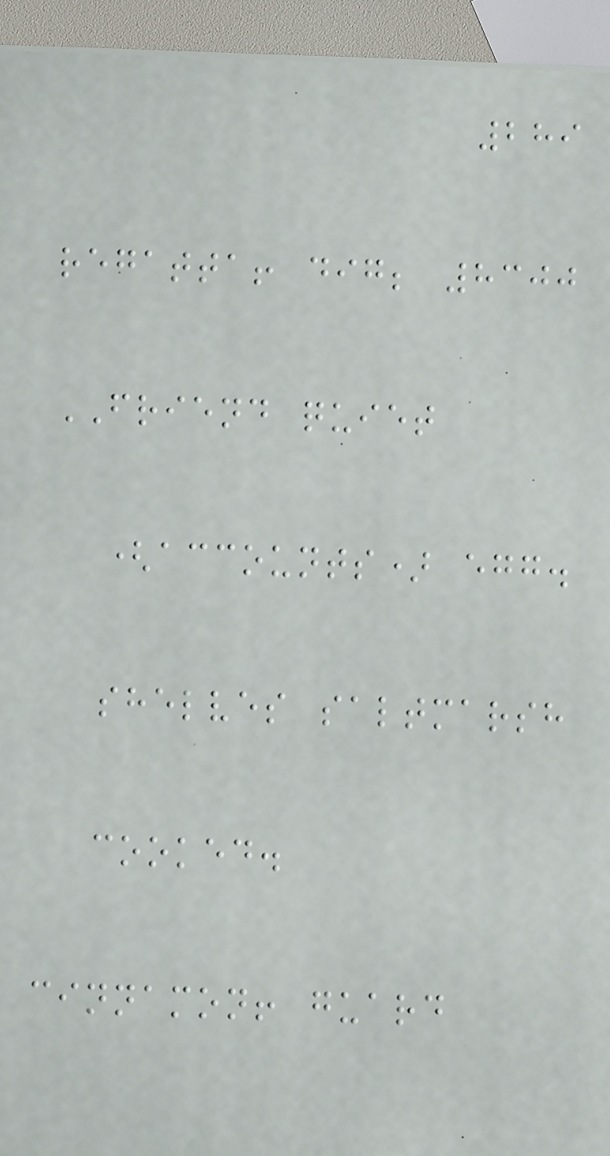289
regatta! dig; 8300
FRIEND quiet
(accounts) egg.
shelves saltmarsh
cooked.
cinnamon! guard
